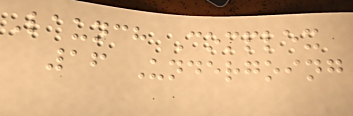Launch Complex
16 Undergoing
